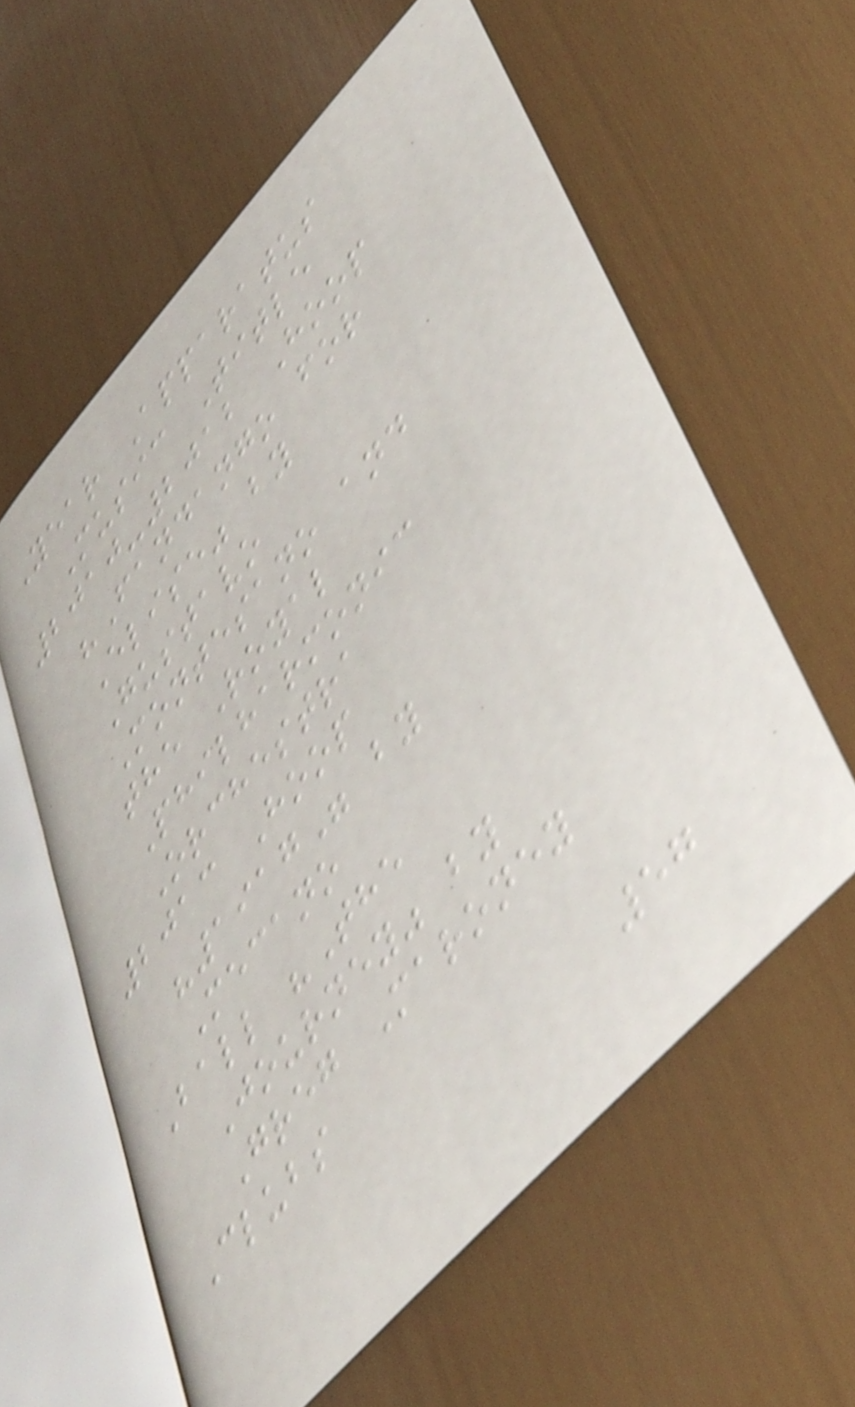Year Apparatus
Music Title
2010-2012 Hoop
"Fandango for
Elise" by
Gustavo
Montesano and
the Royal
Philharmonic
Orchestra
2013 Hoop
"1917" by
Mecano
Ball "The
Journey" by
Greg Maroney
Clubs
57
